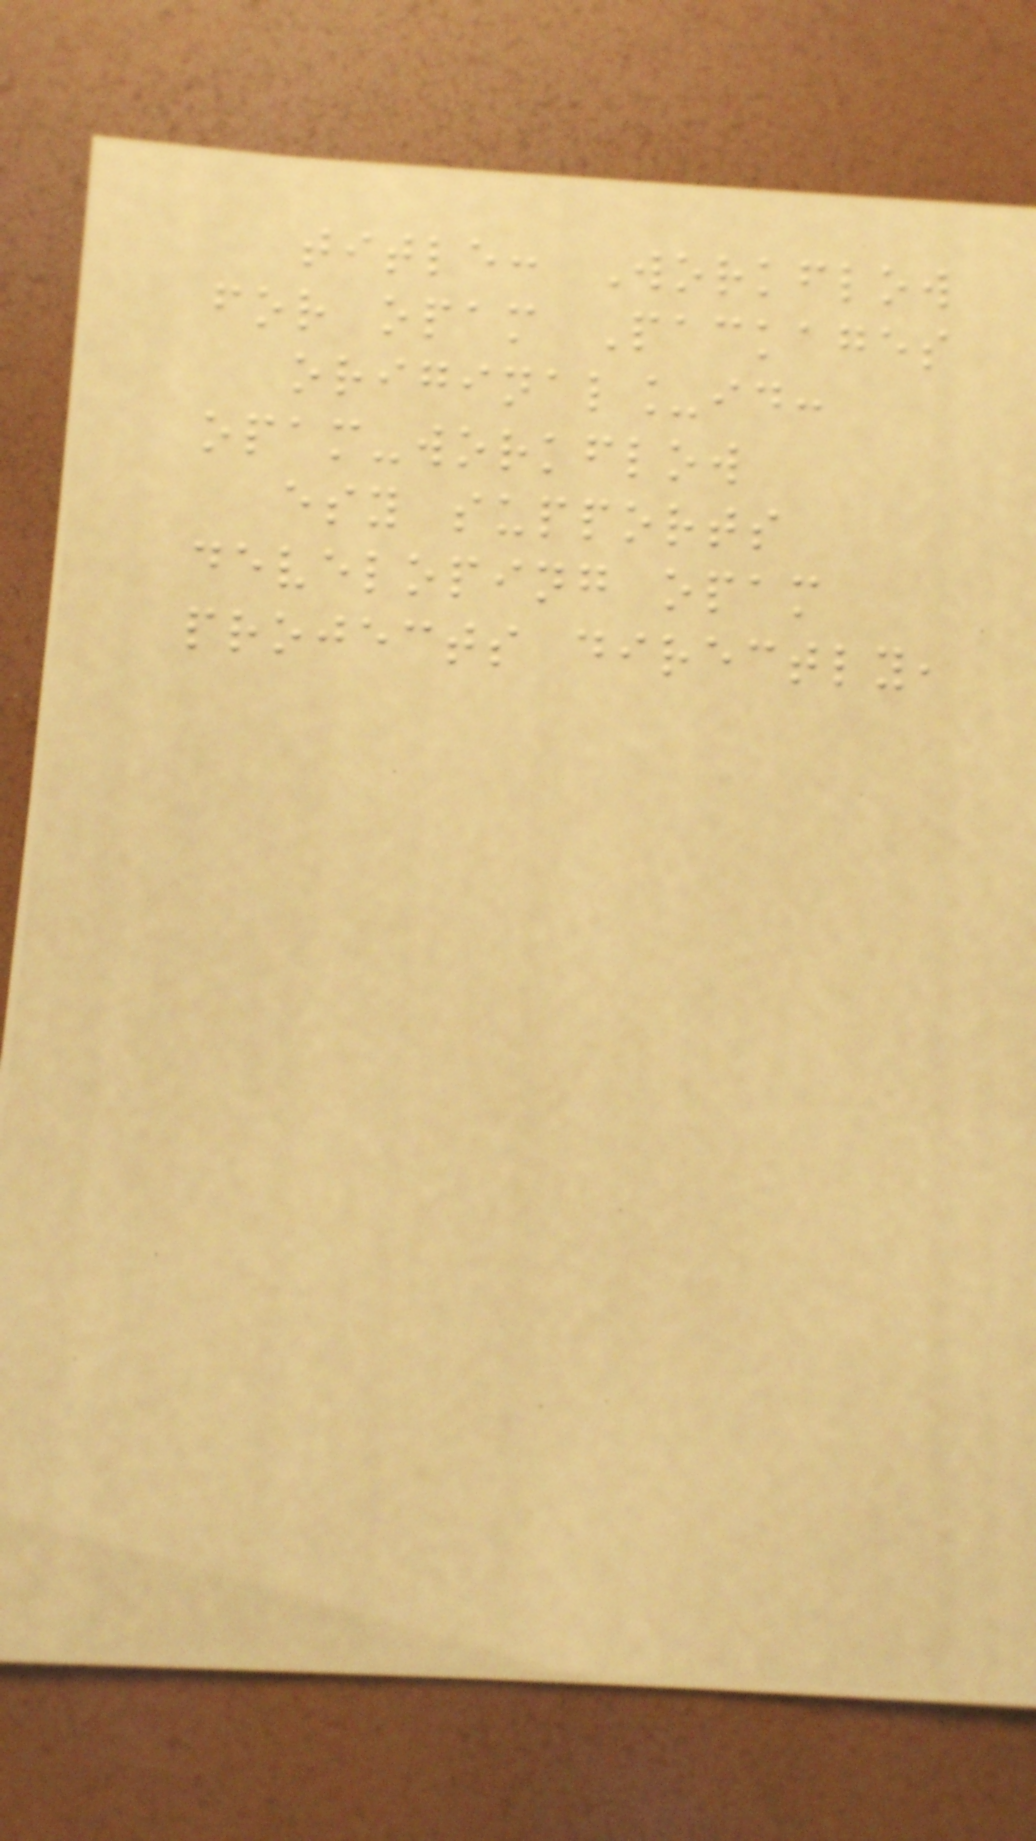title: Workflow
for opam Packages
original_id:
opam-workflow
esy supports
developing opam
projects directly,
